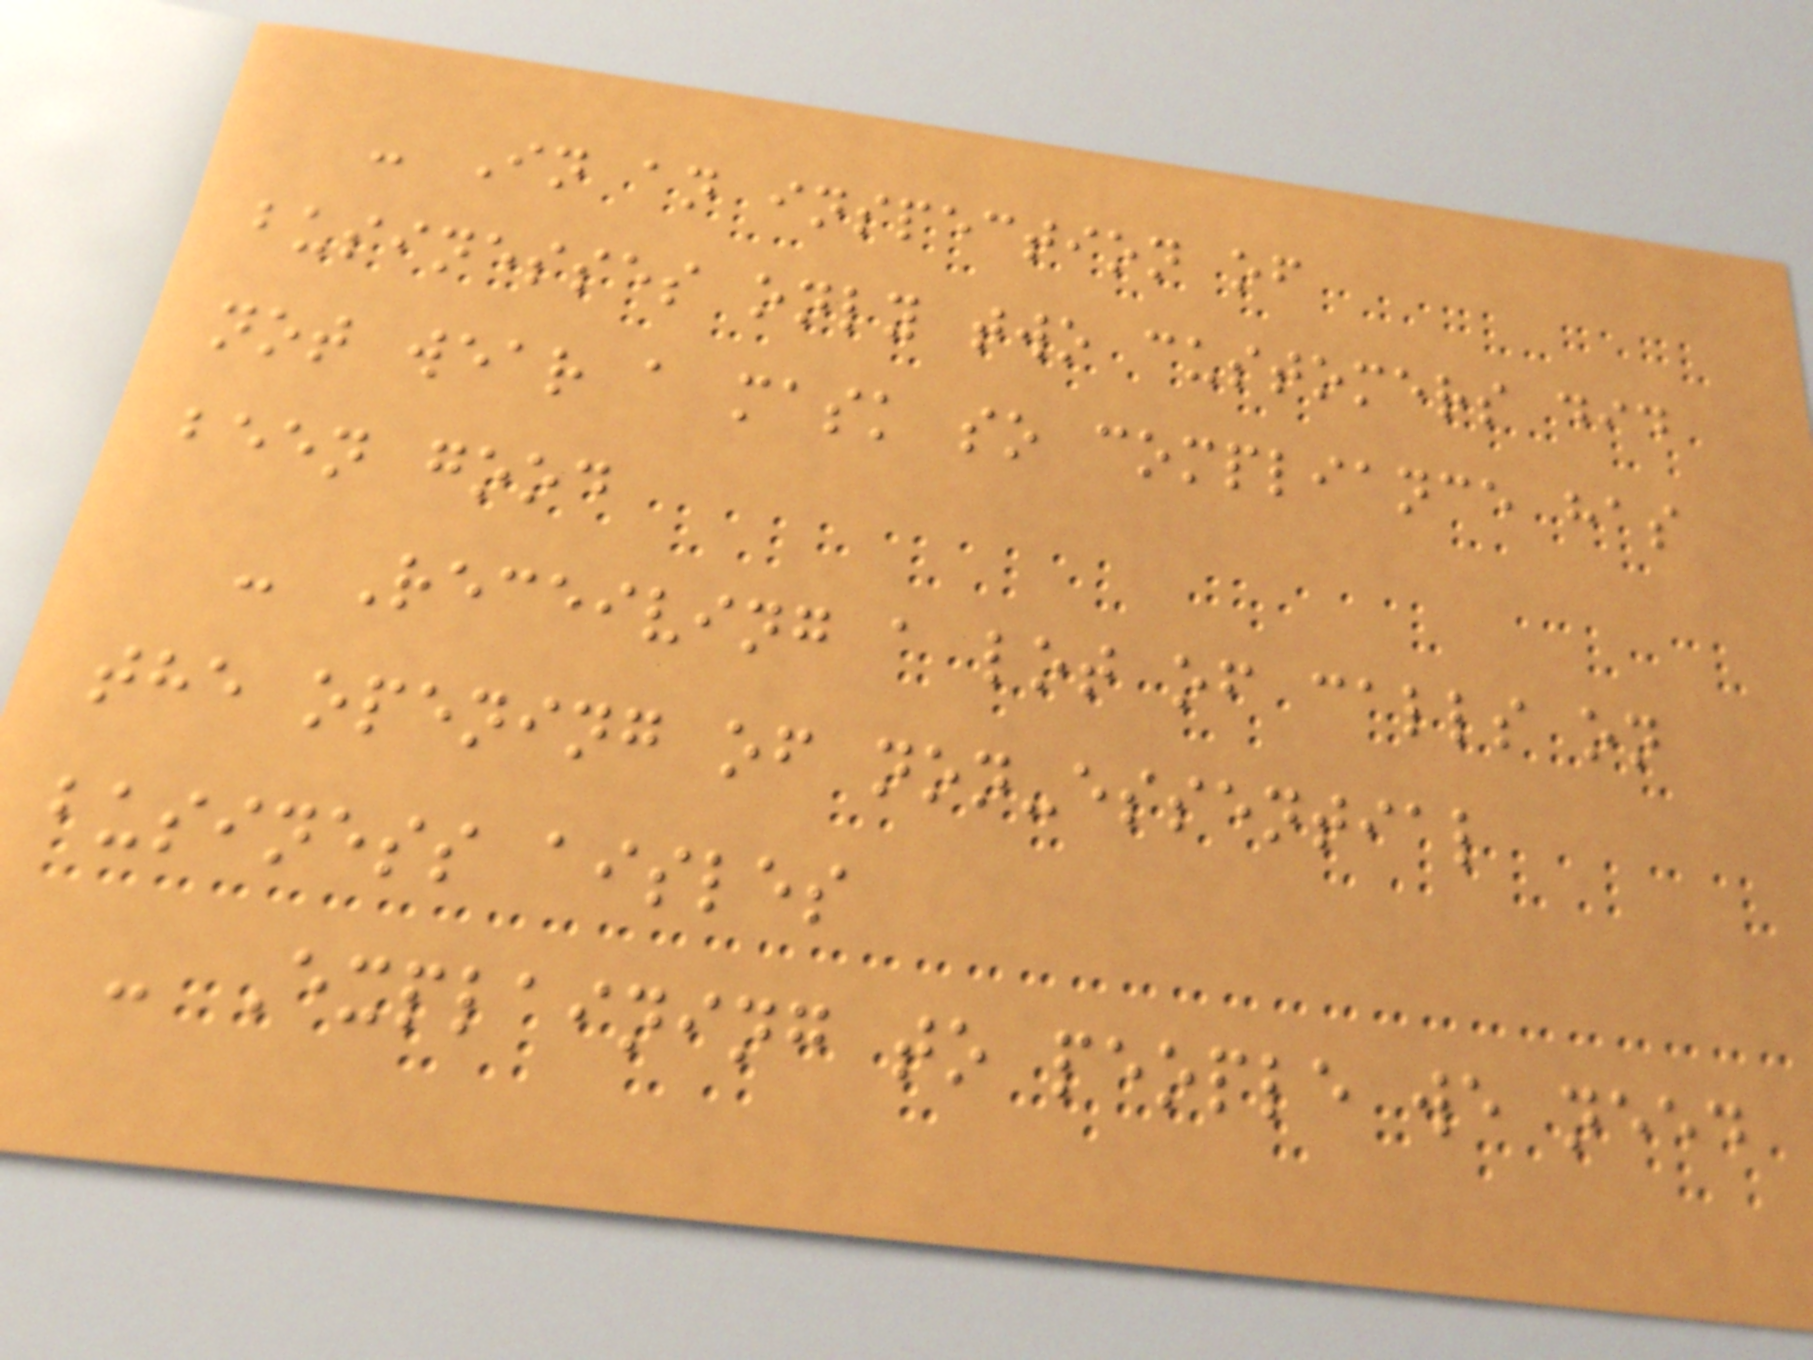- In an inspection of
businesses only two customers did
not wear a mask so compliance has
been good
- Receiving a lot of calls on
the opening of non-essential
business aisles
- Explaining to people we need
